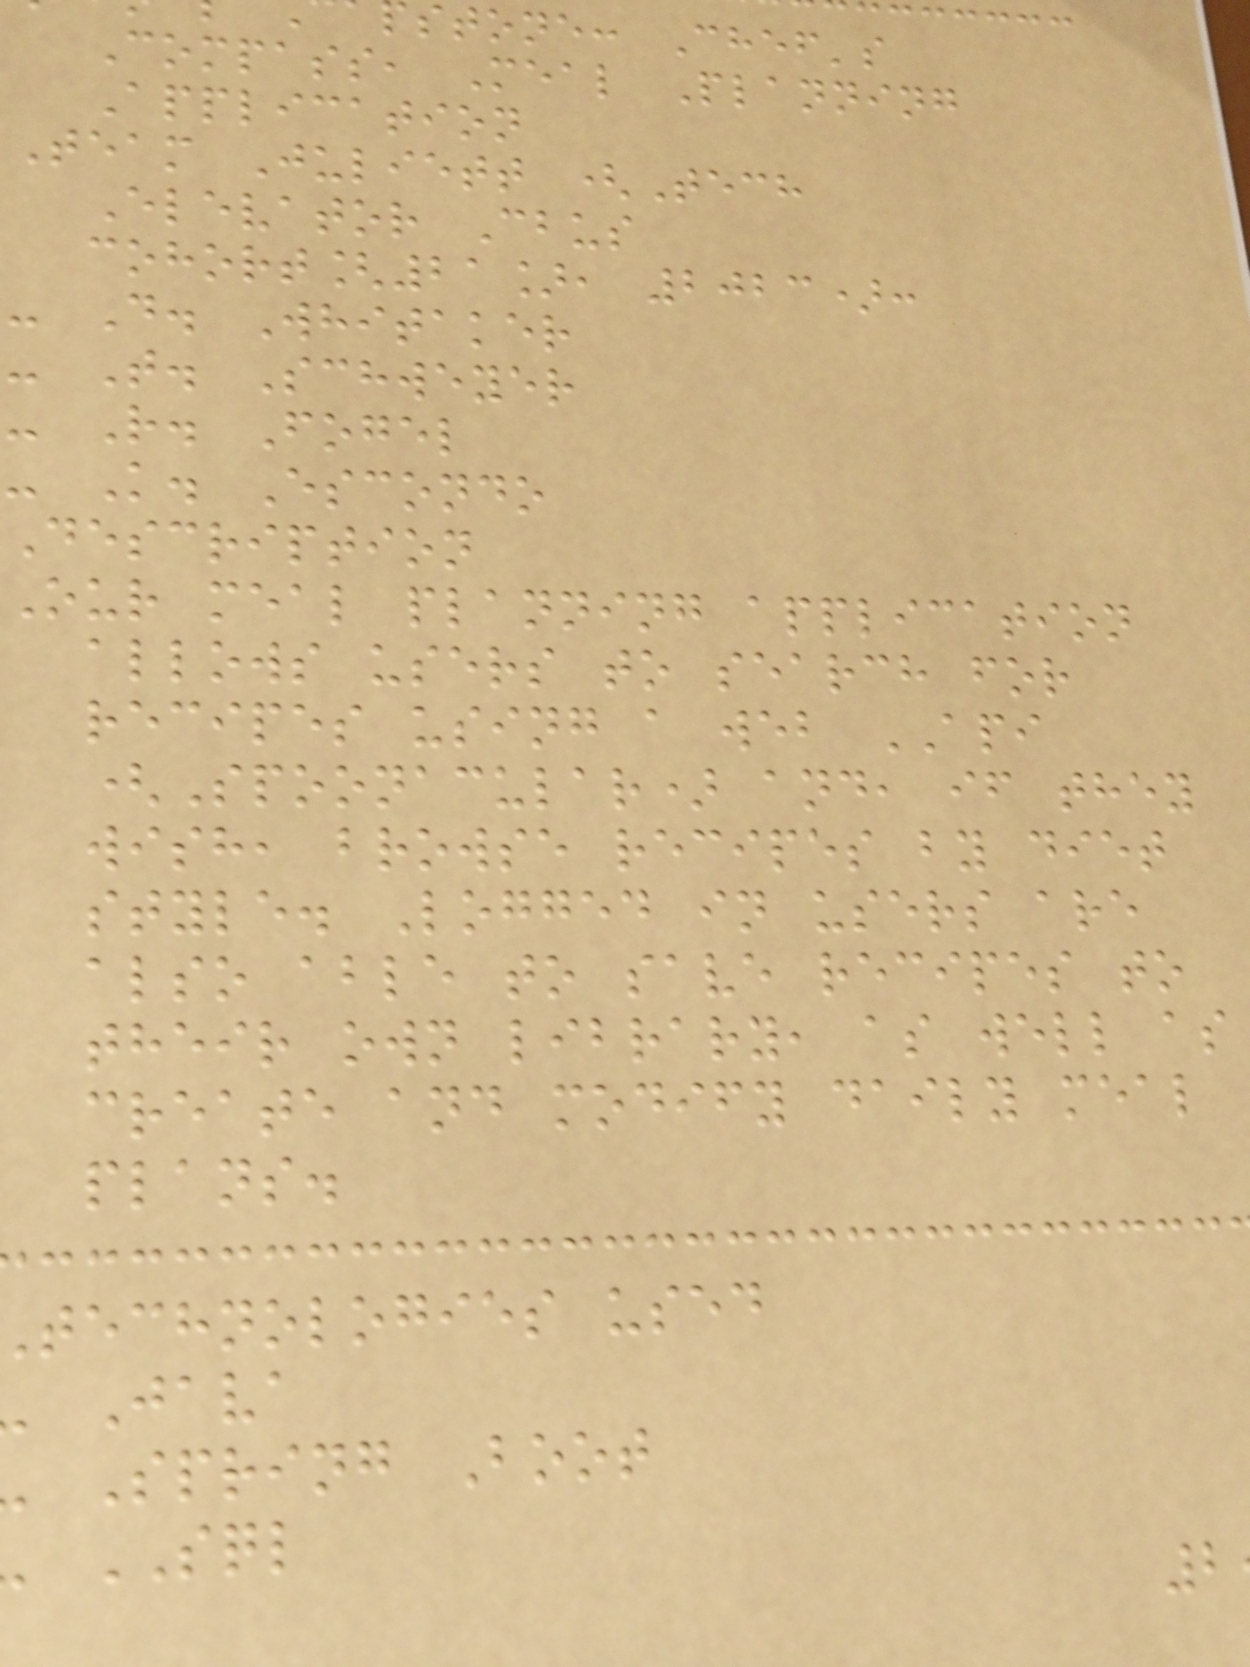stone: Chef's
Compass, Meal Planning
Application
Team Juliett (Tech
Elevator Cbus
cohort[21], 2023):
- D. Whitaker
- T. Schweyer
- R. Fogel
- K. Escondo
Description
Our meal planning application
allows users to search for
recipes using a web API
(Spoonacular) and, if they
wish, browse recipes by diet
style. Logged in users are
also able to save recipes to
their own library, as well as
create and modify daily meal
plans.
technologies used
Java
Spring Boot
SQL
